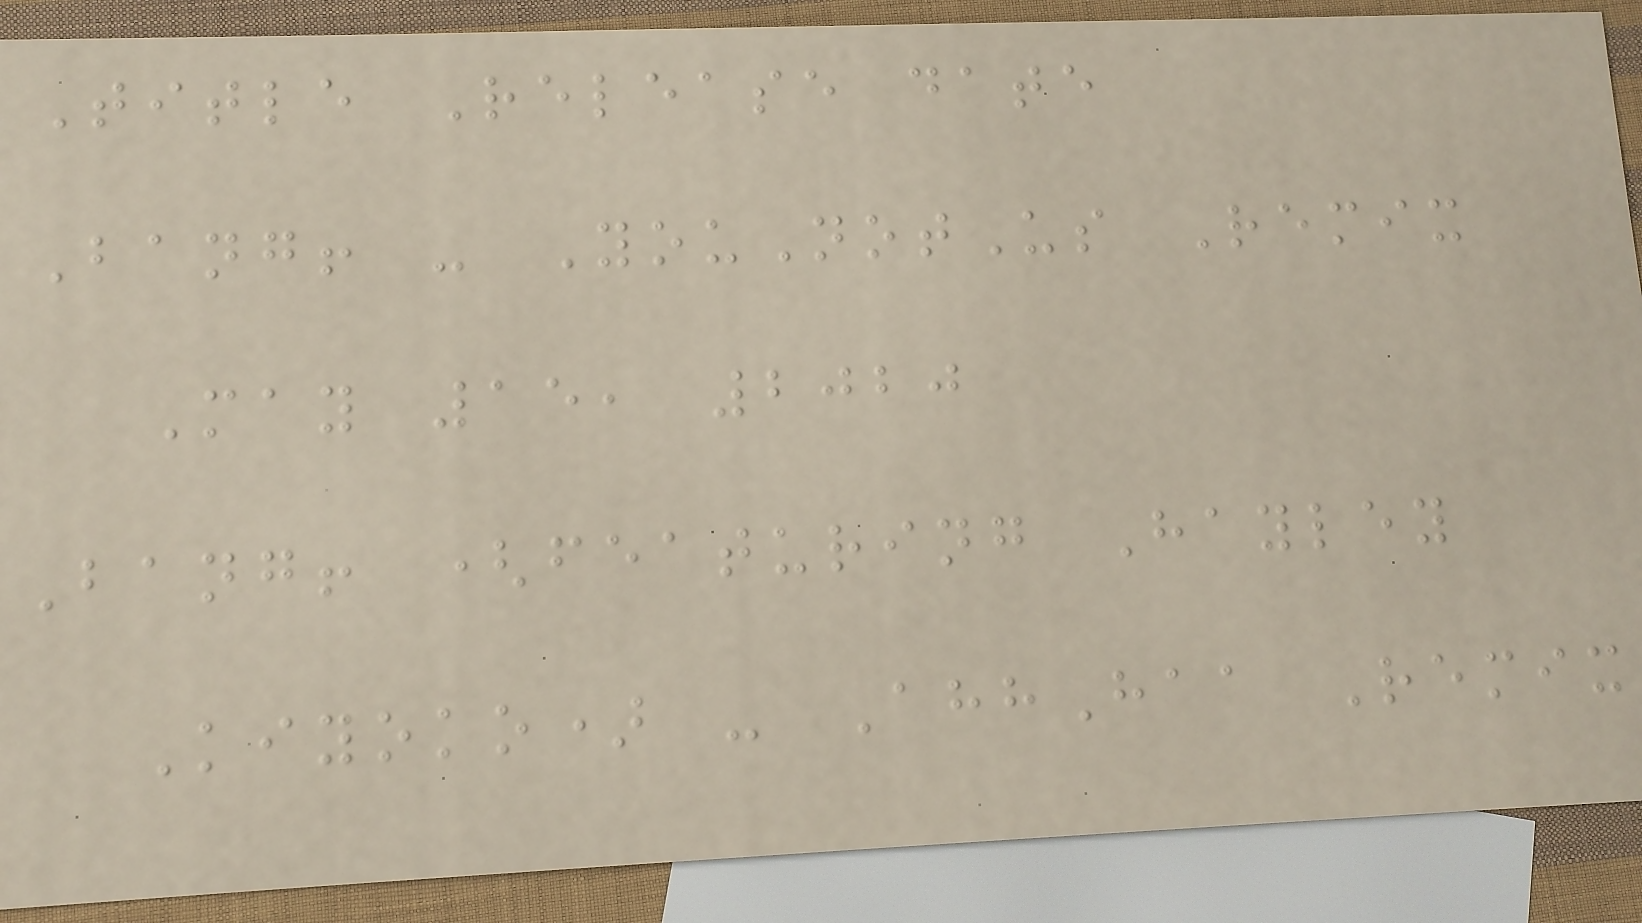Title Release date
Bang! - YouNotUs Remix
May 15, 2020
Bang! (featuring Hayley
Kiyoko) - AhhHaa Remix
